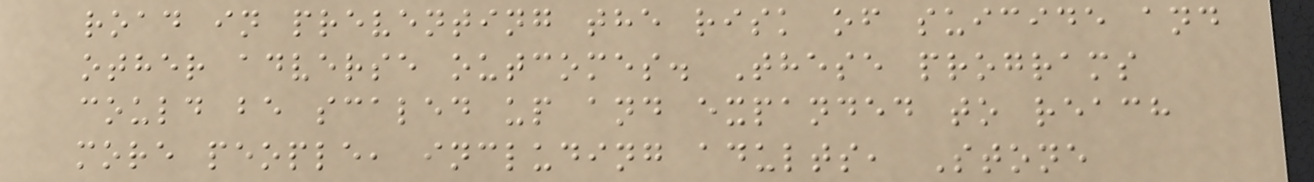road in preventing the risk of suicide and
other adverse outcomes. These programs
could be scaled up and expanded to reach
more people, including adults, Stone
